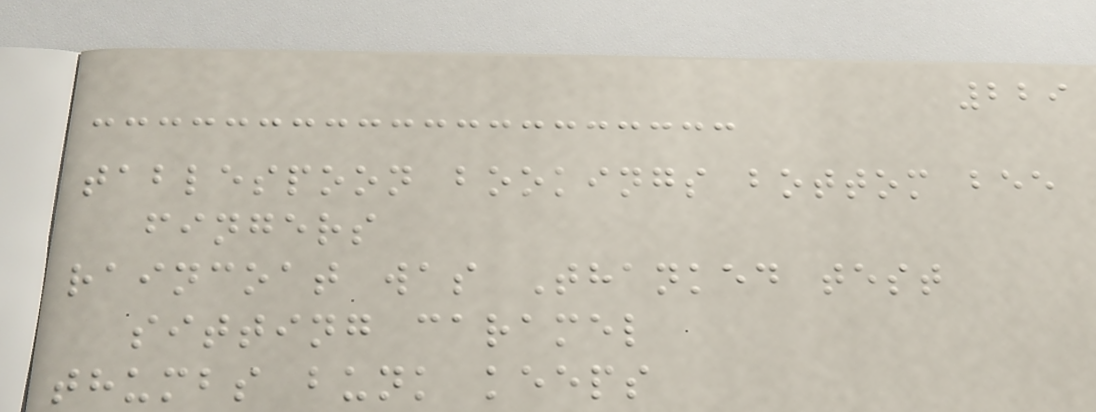229
tablespoon bookings bottom bee
fingers
raincoat was Thanked test
sitting caramel
thumbs bunk keeps
